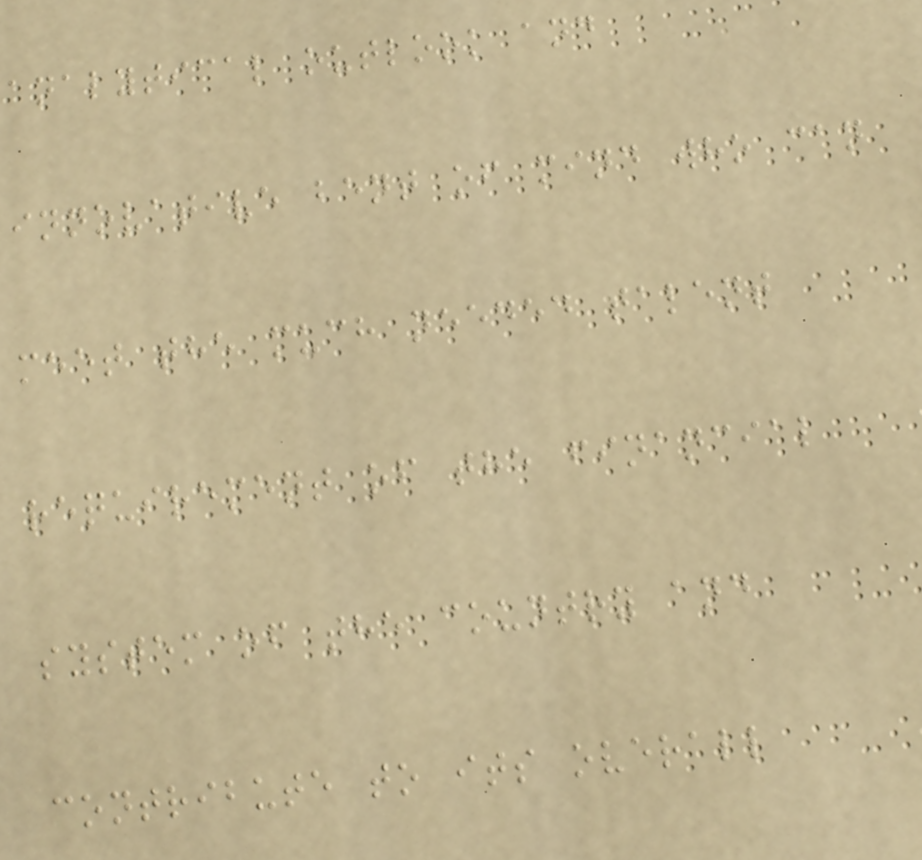analytical outlook and
innovative bent of mind who can
meet the much needed talent
requirement of the financial
system of the country and
contribute to its overall
